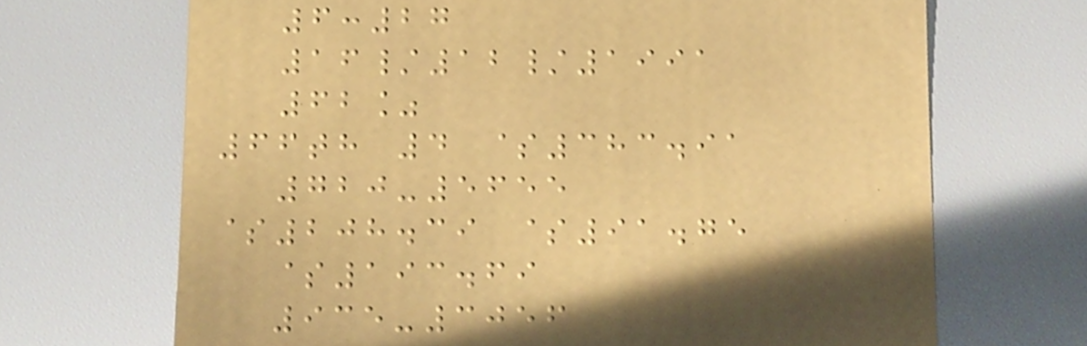6:27
16/12/1991
62%
66th 4 $383.91
720-5655
$208.39 $91.75
$193.69
935-3056
